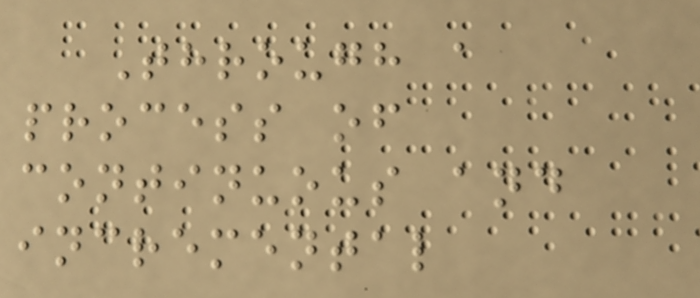Through a
process of
continuous and
incremental
